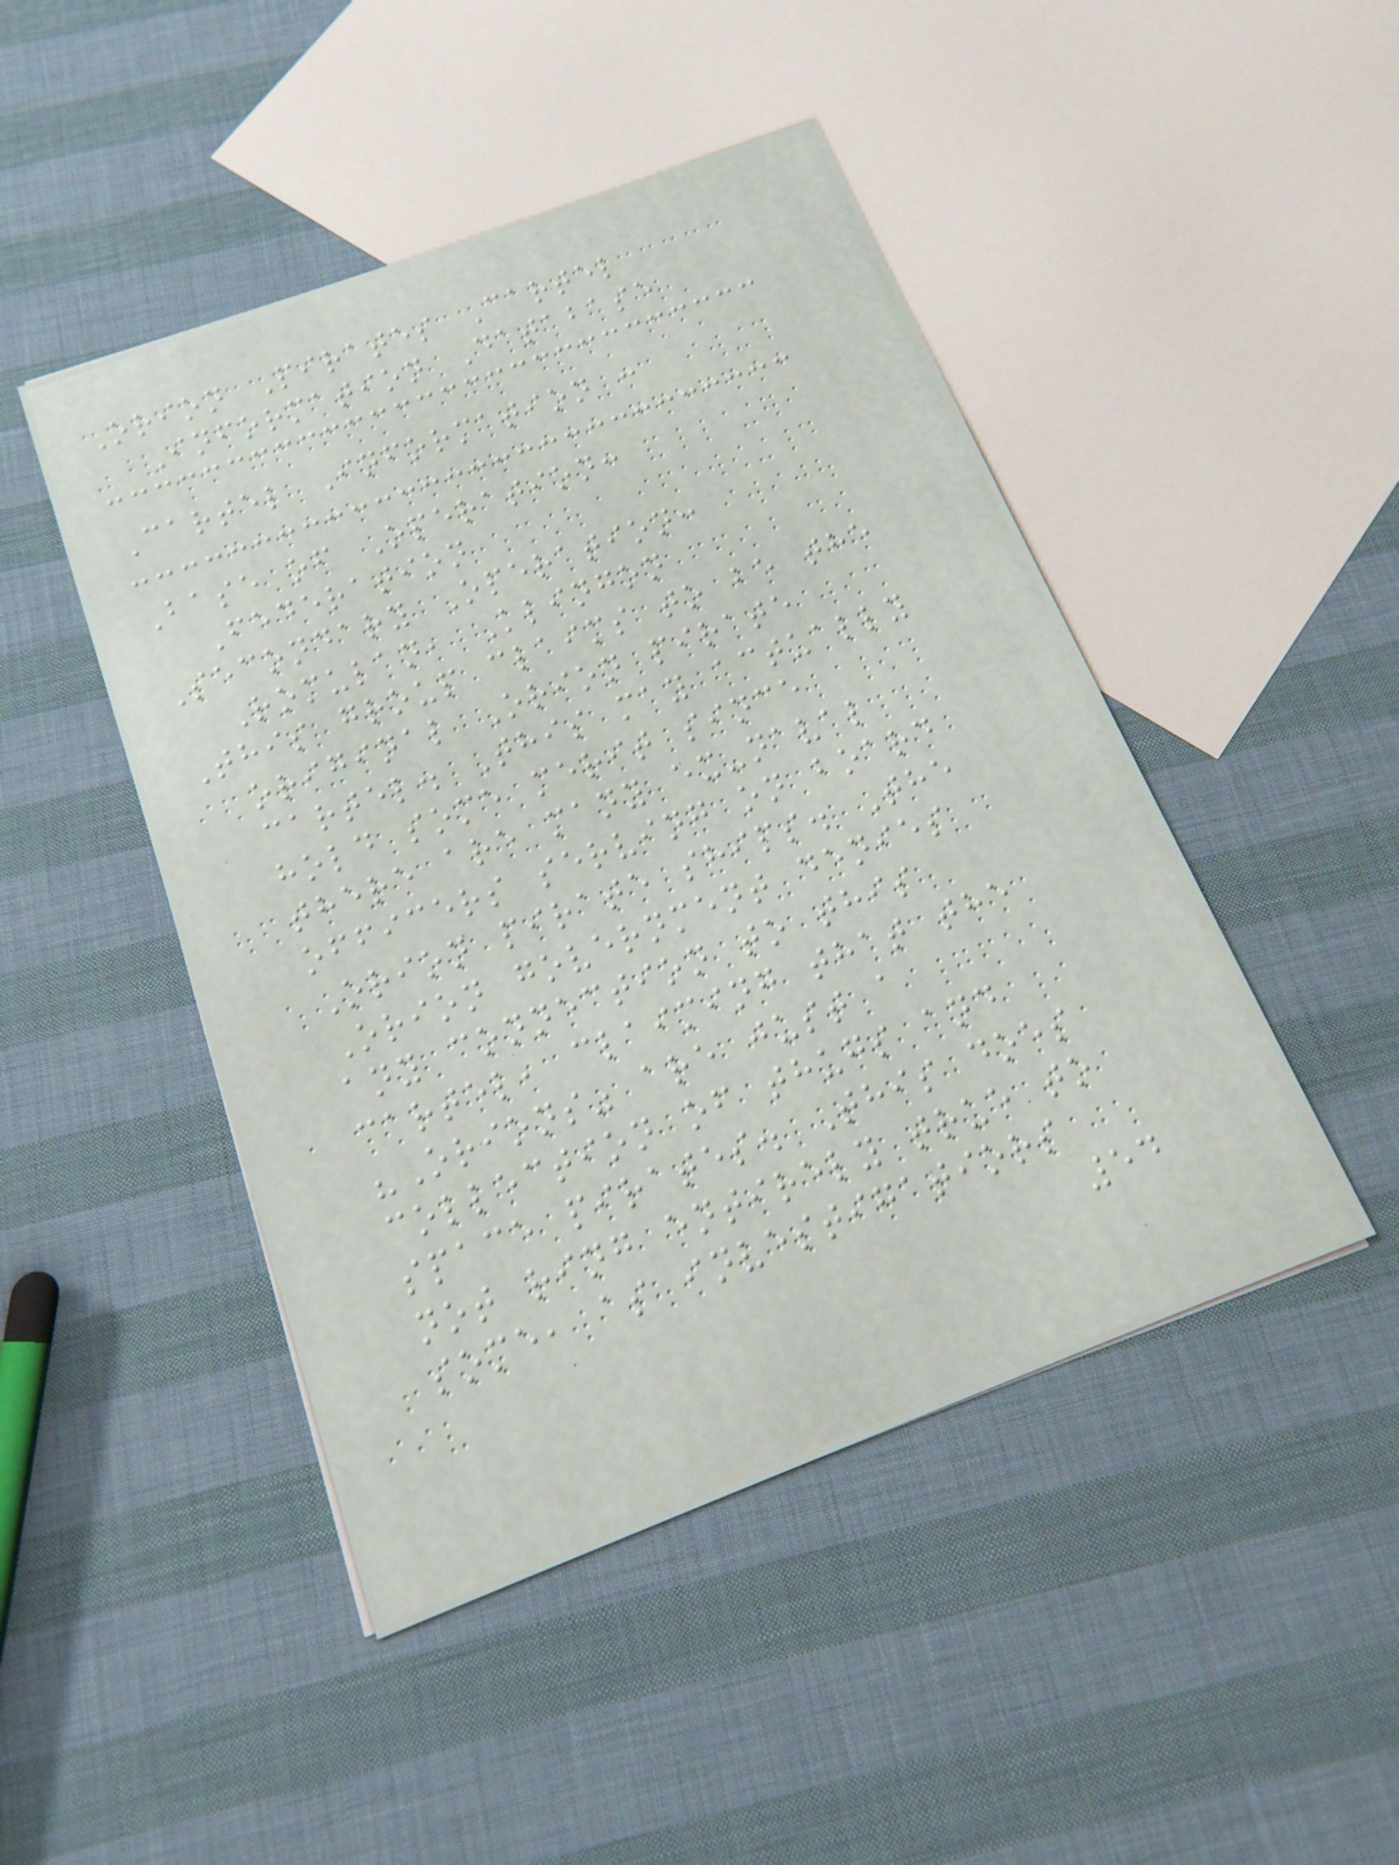Orion Pirates Cartel
Information Database
Cartel Information :
Base of Operation:
Federation
Secondary Operation:
Romulan, Klingon
This group claims to be the
original Orion pirate
cartel. This may actually
hold some merit since
there are many ex-naval
officers serving on board
Orion pirate ships. The
Orion government denies
any connection to this
cartel, claiming that the
"Orions" are just a
collection of thugs and
space pirates. This does
not ring entirely true to
some, as investigatiors
54
